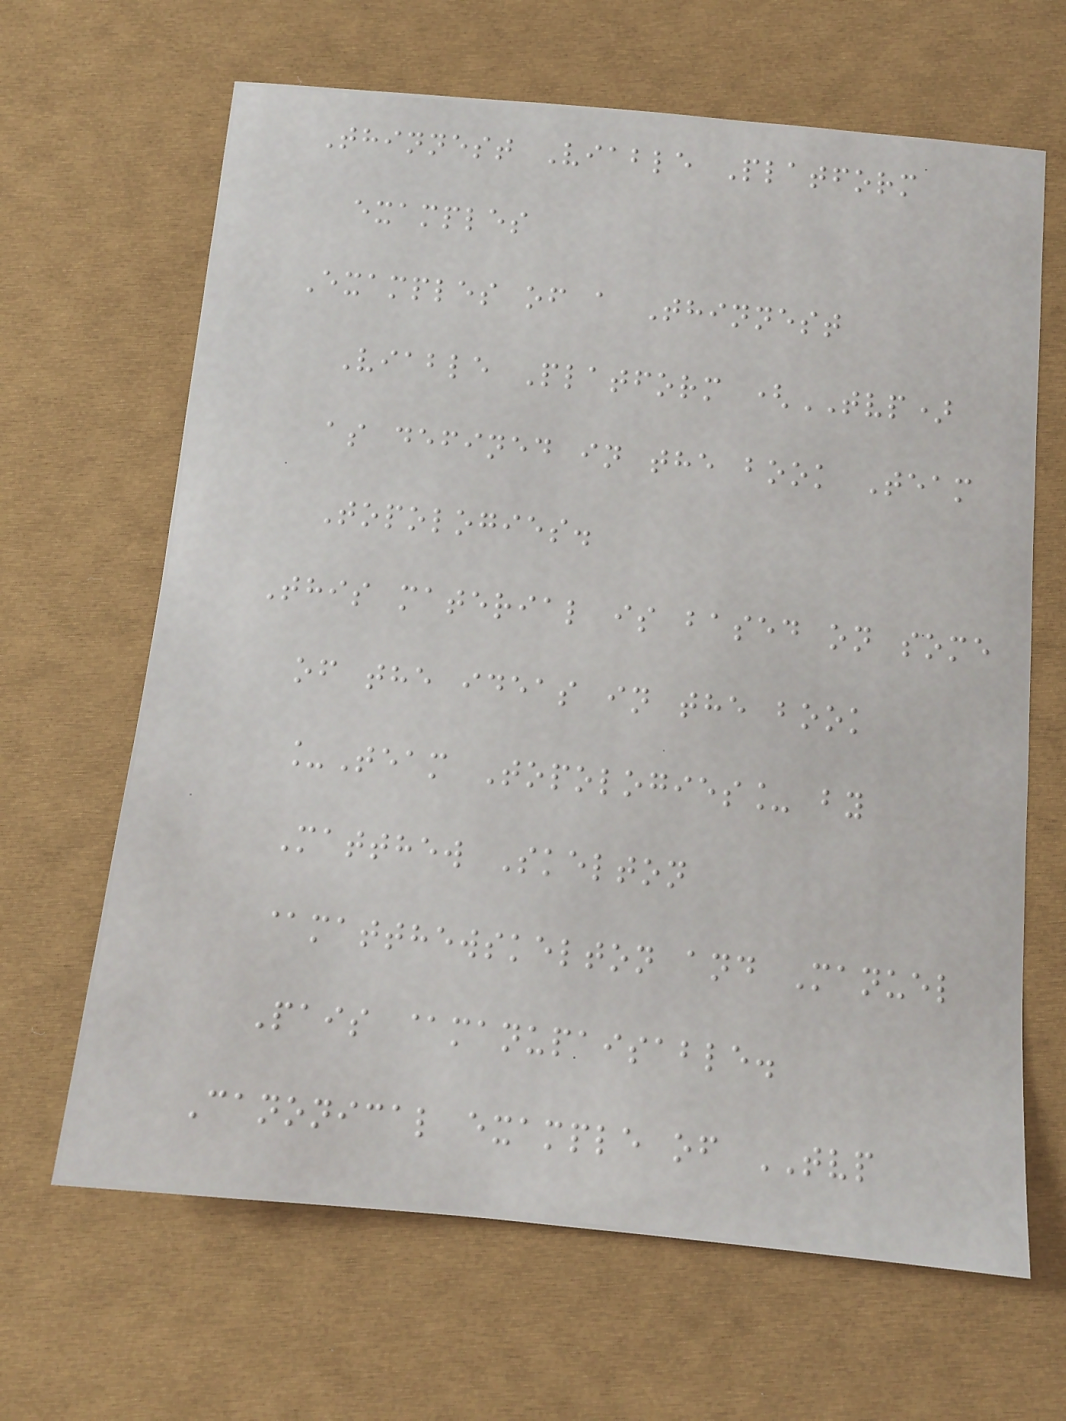Thinnest Viable Platform
examples
Examples of a Thinnest
Viable Platform (TVP)
as defined in the book Team
Topologies.
This material is based on some
of the ideas in the book
_Team Topologies_ by
Matthew Skelton
@matthewskelton and Manuel
Pais @manupaisable.
Canonical example of TVP
